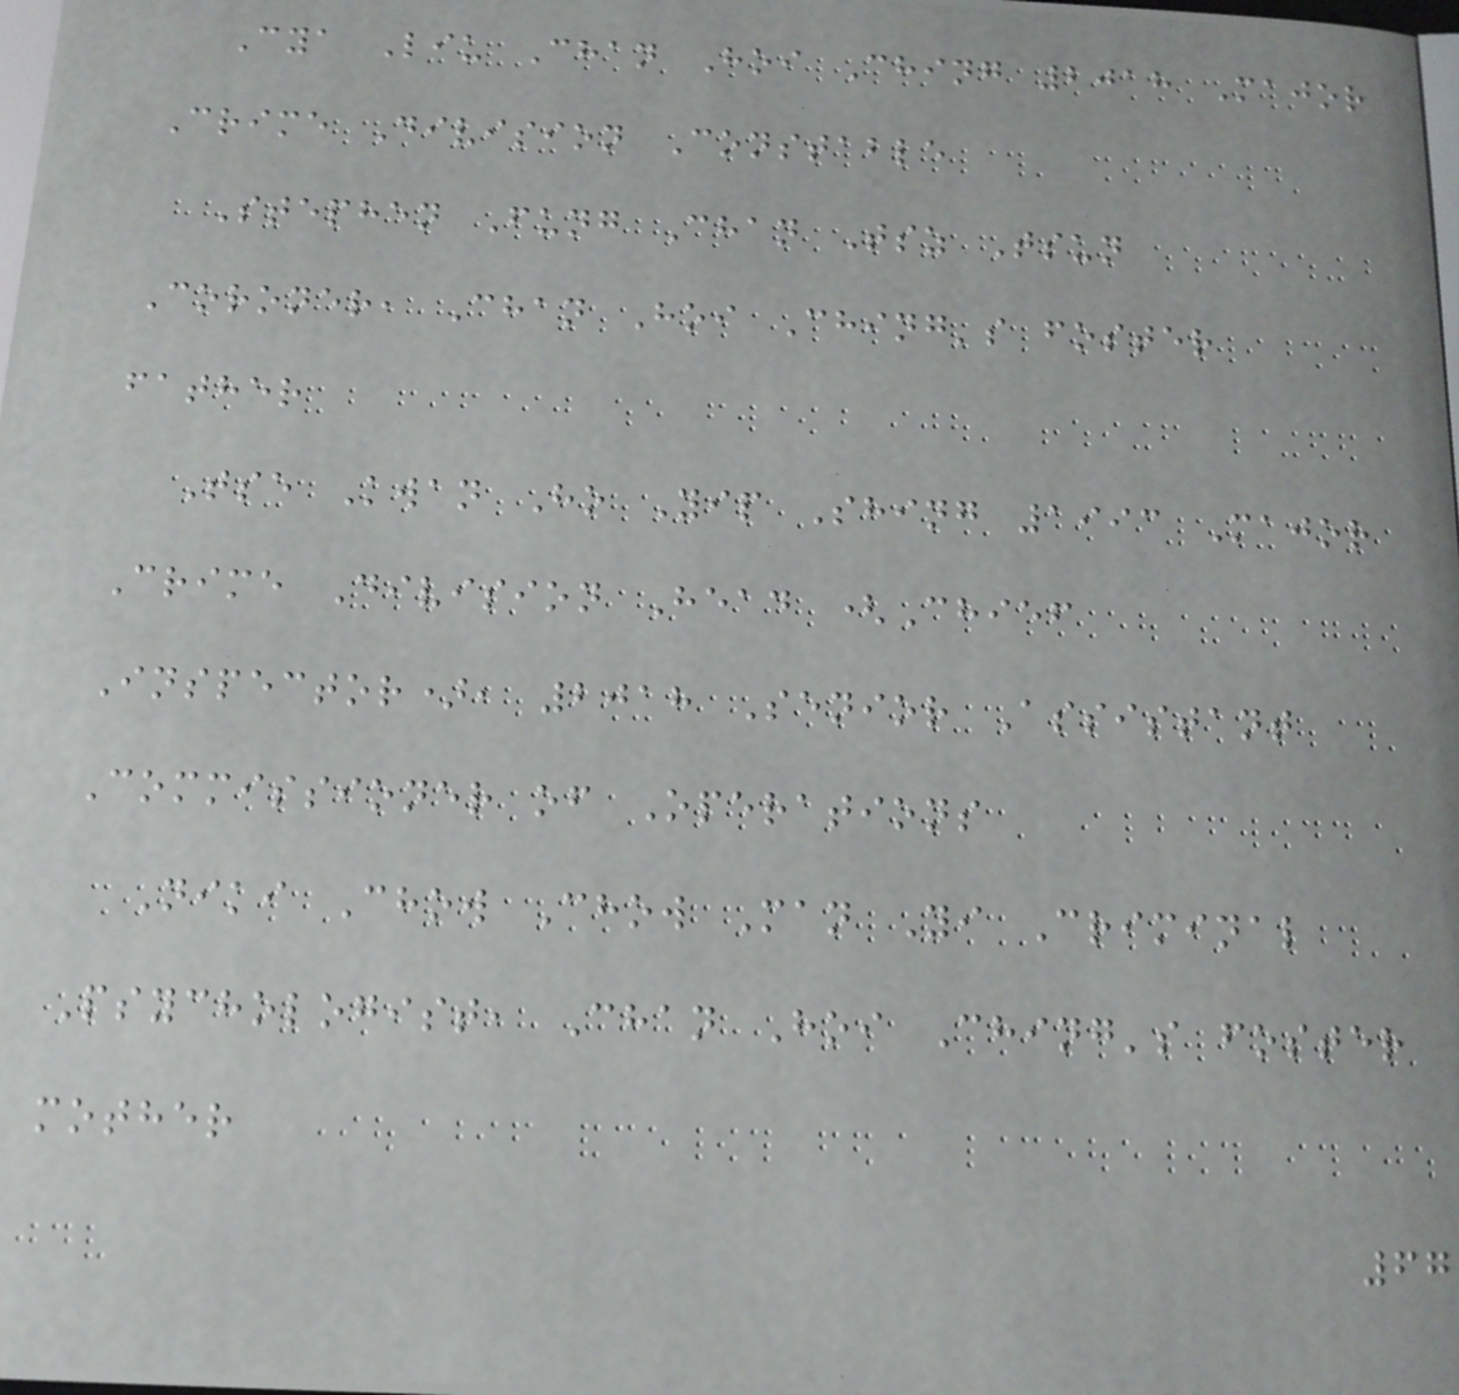Cya Liu Chan Hoi Ching 2018 Major
Crime Division Constable
Stephen Fung Chan Tsz Tsun
Coroner, Chan Hoi Ching's foster
father
Tse Kwan Ho Yip Shing 1993 Major
Crime Division Head (Chief
Inspector), 2018 Senior Assistant
Commissioner of Operations
Niki Chow Chow Man Yi Criminal
Psychologist, Chan Hoi Ching's foster
mother
67
